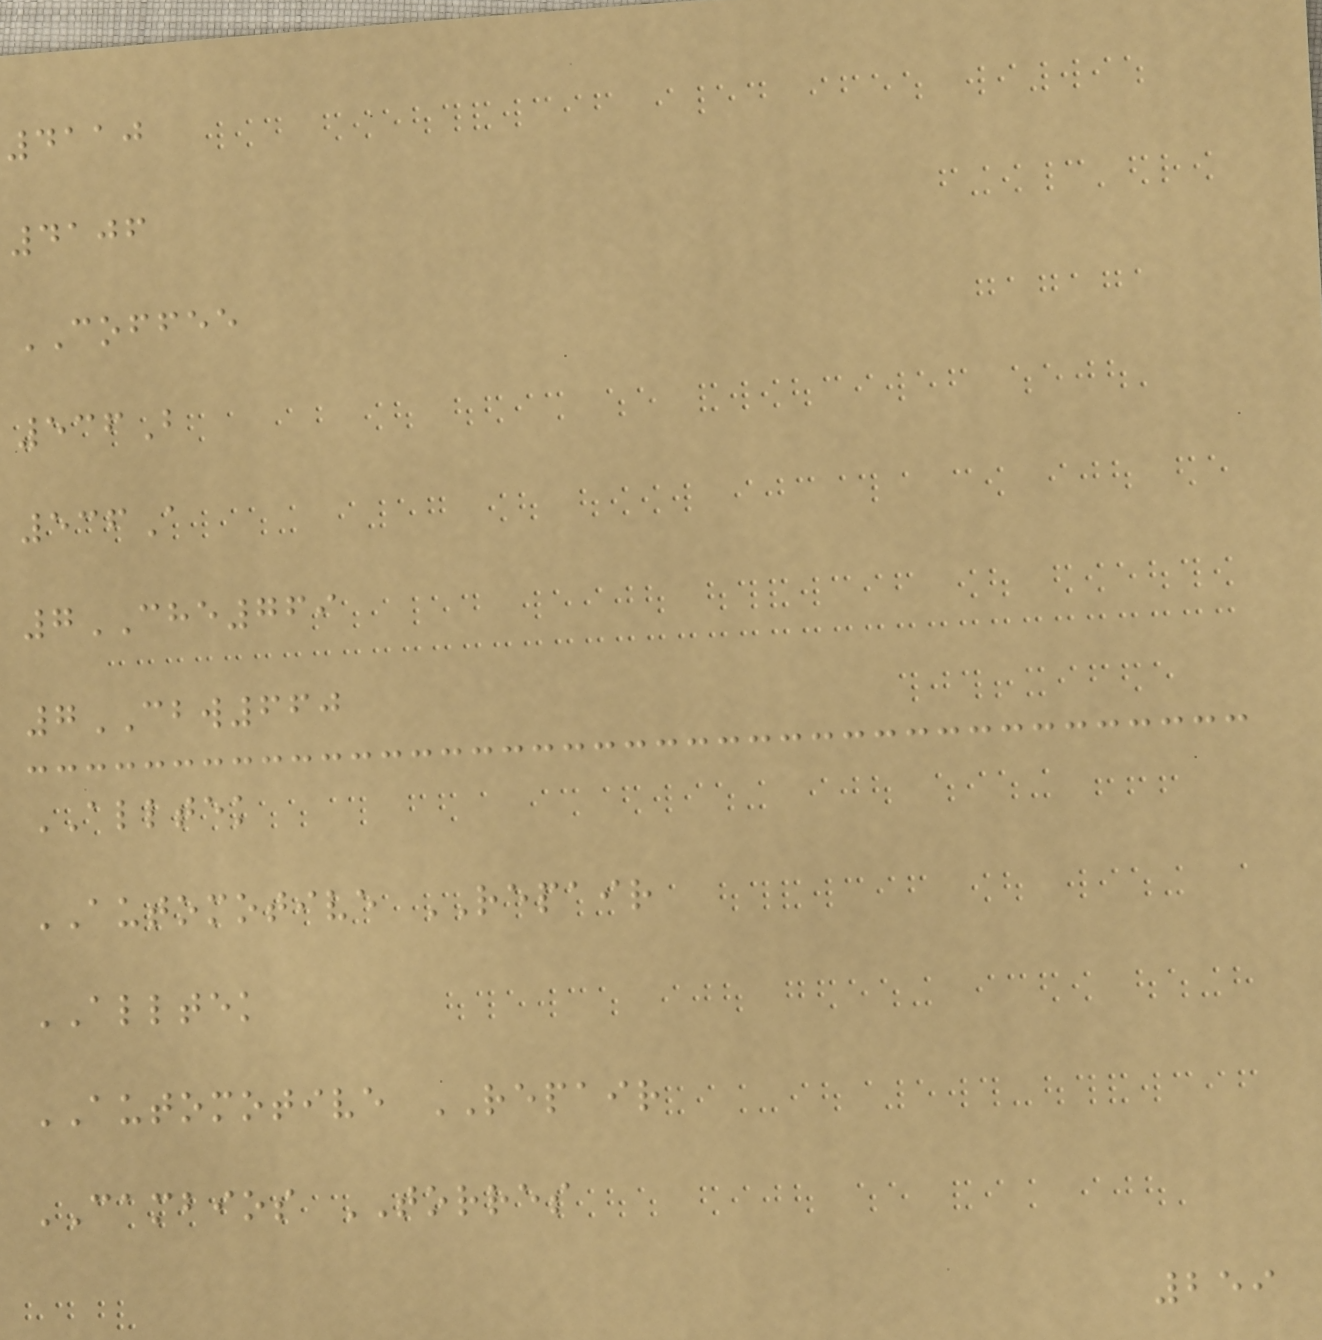4110
4106
COFFEE
536B
536A
7CHE769
7CBW660
ALLTEK
AUTOMOTIVE REPAIR
ALLTEK
AUTOMOTIVE REPAIR
CAMBIOS TORRES
259
